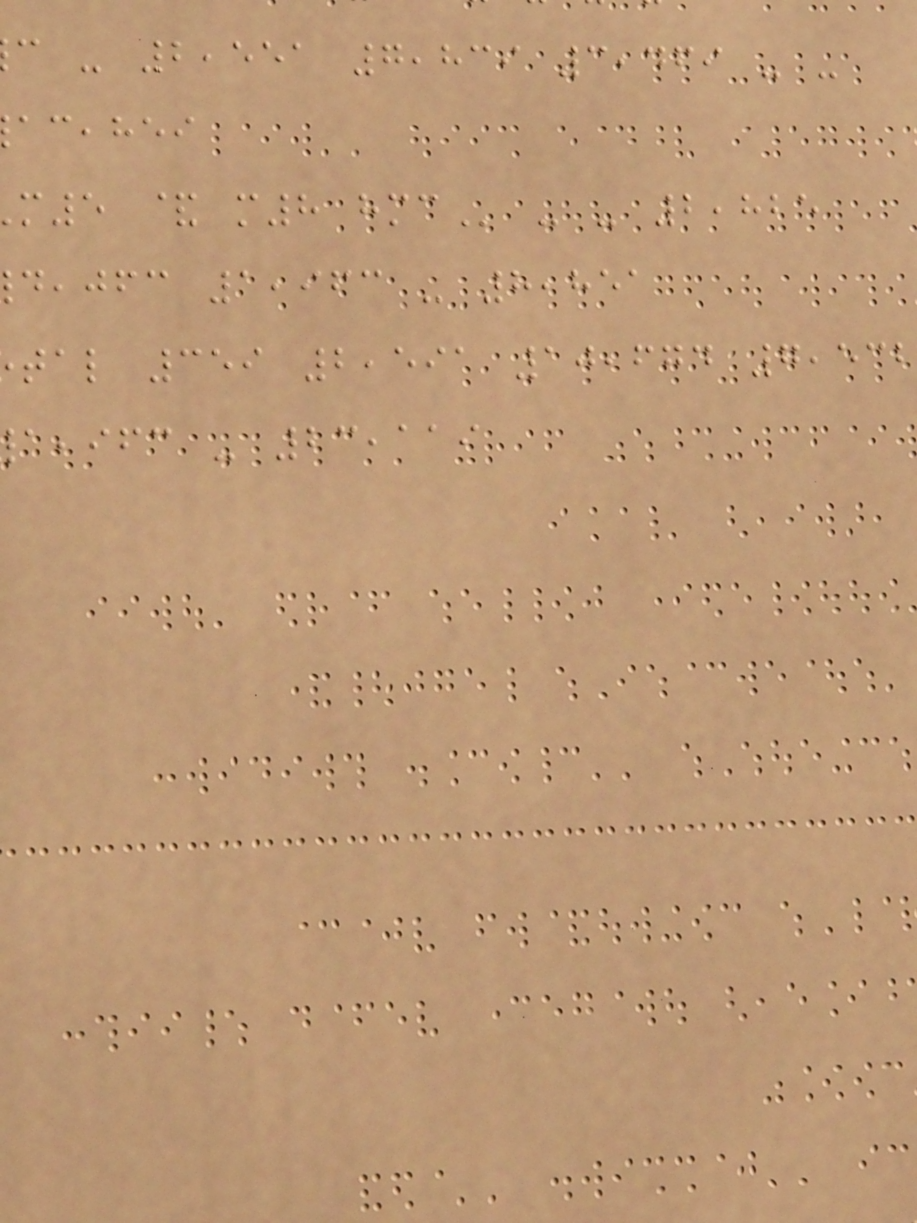c - 2,551 7,839 3,469 - -
,hei
m5 & m8
,jfc 1,963 - 8,851
tal 359 2,591 10,674 7,532
,ifc - 23,119
